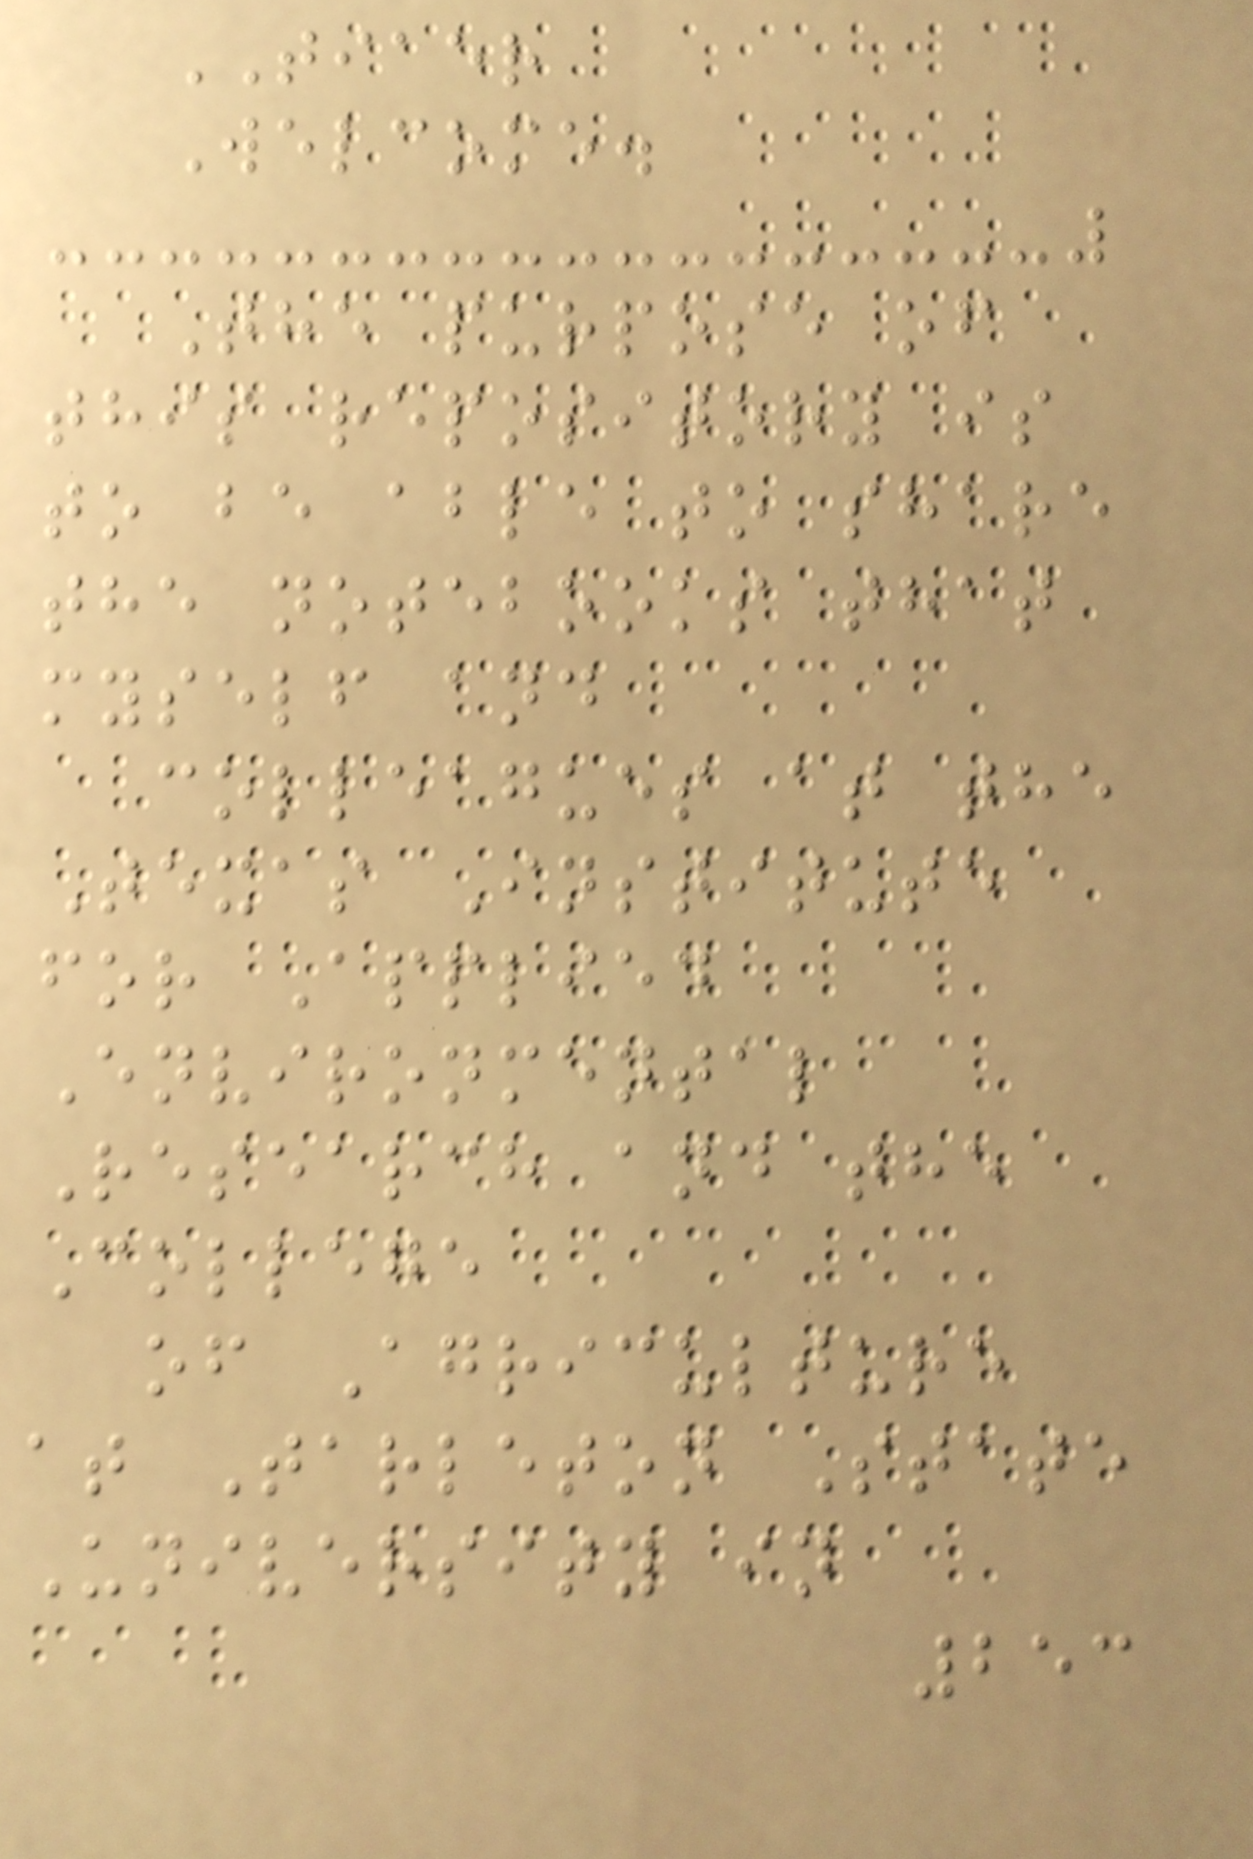TIAER
Welcome.
The purpose of
this repository is
to be able to share
the notebooks that
myself and
colleagues at the
Texas Institute
for Applied
Environmental
Research and the
College
of Agriculture
at Tarleton State
University in
253
